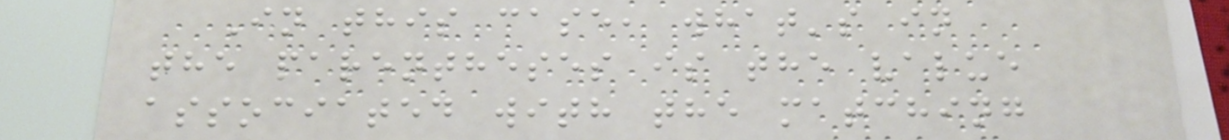In this case, what's in
the parentheses is the value
associated with the matching
